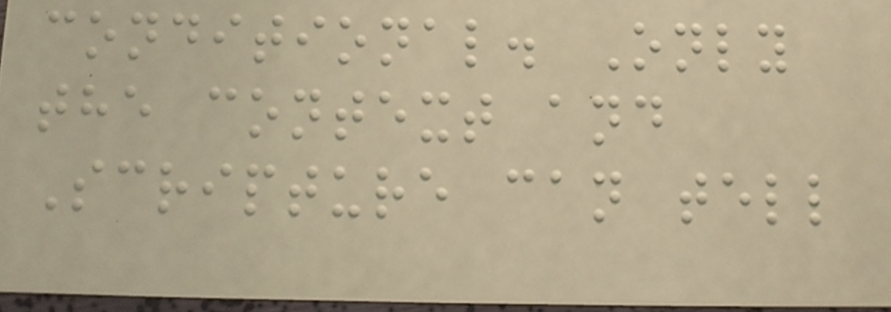conditional. Only
the context and
Scripture can tell
